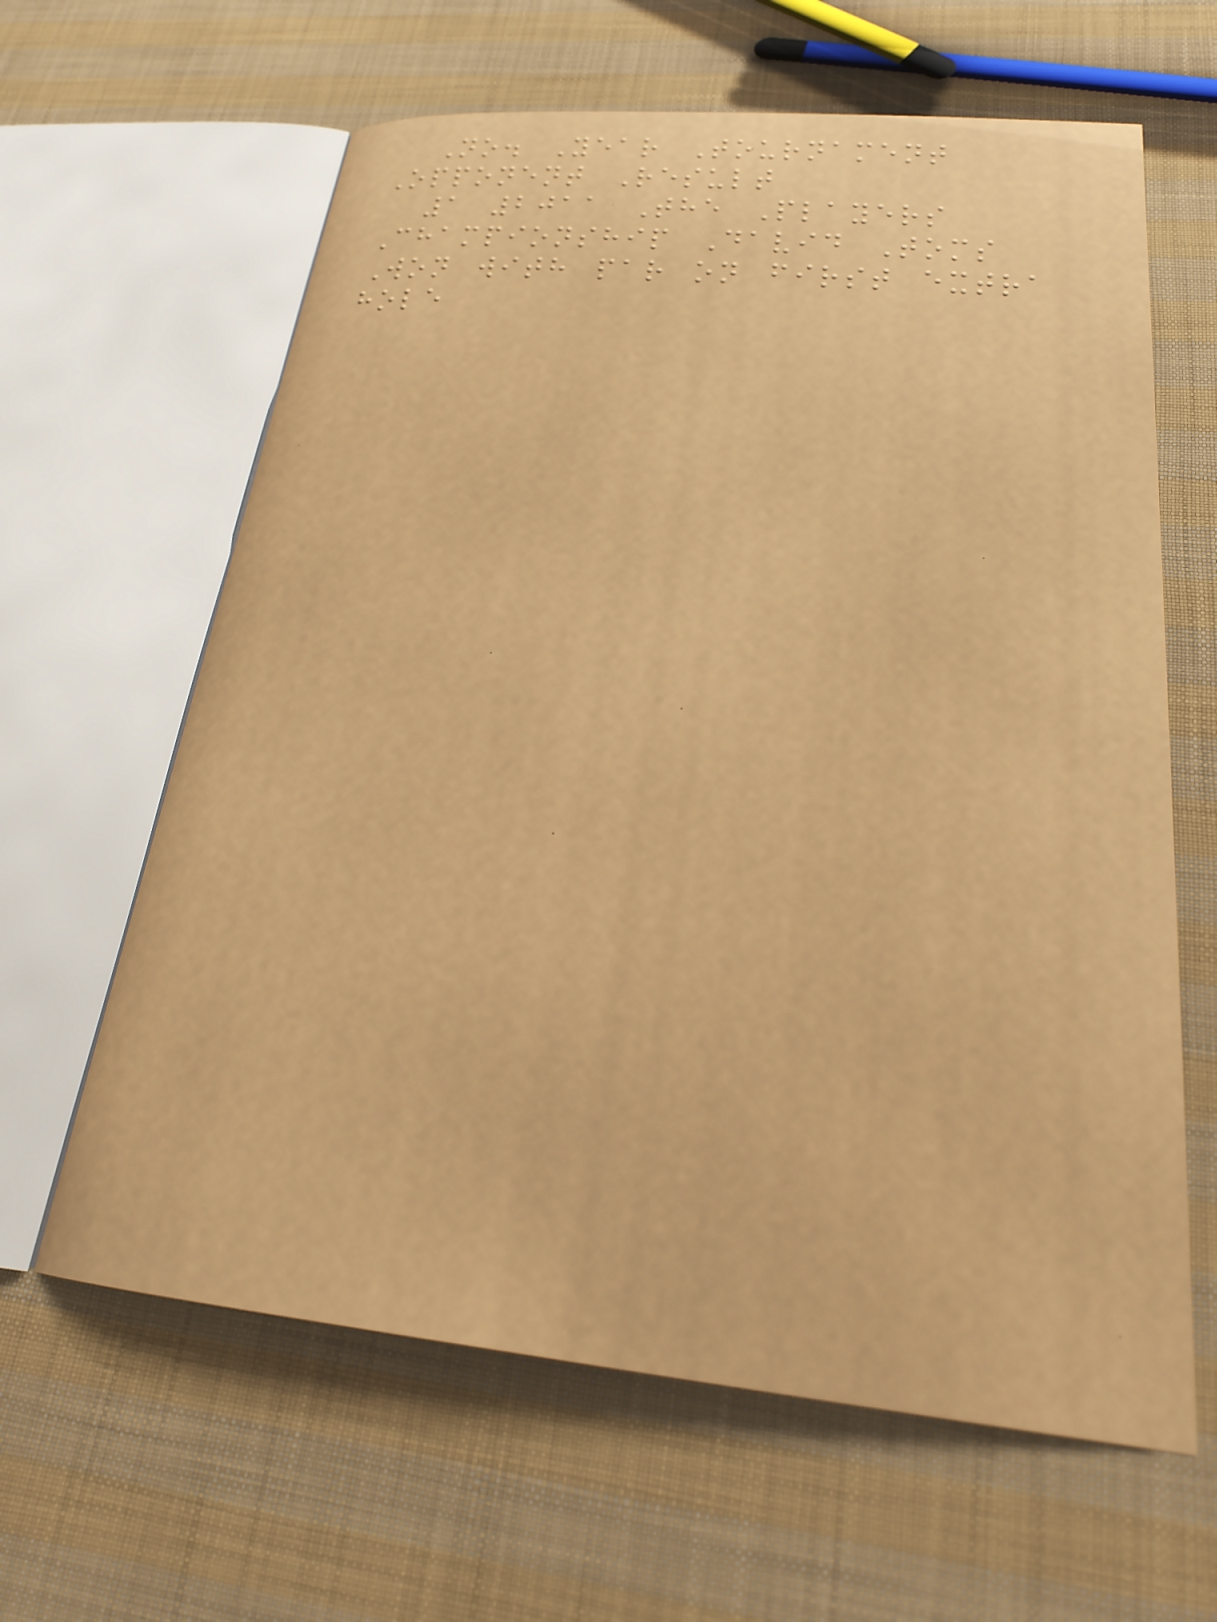No. Year Tournament
Opponent Result
1 2011 The Players
Championship David Toms
Won with par on first extra
hole
